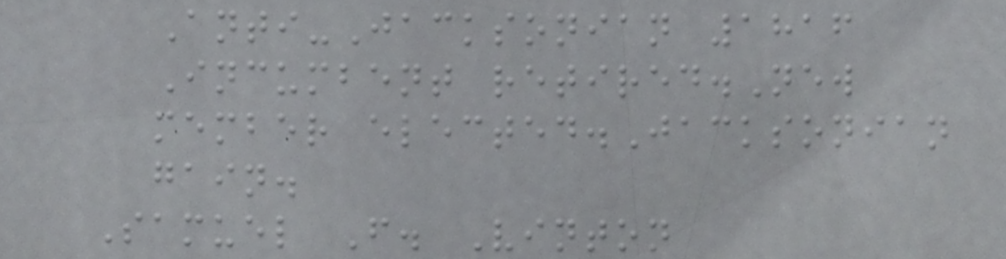Anti-Jacksonian 1816
Incumbent retired.New
member elected.Jacksonian
gain.
Samuel F. Vinton
